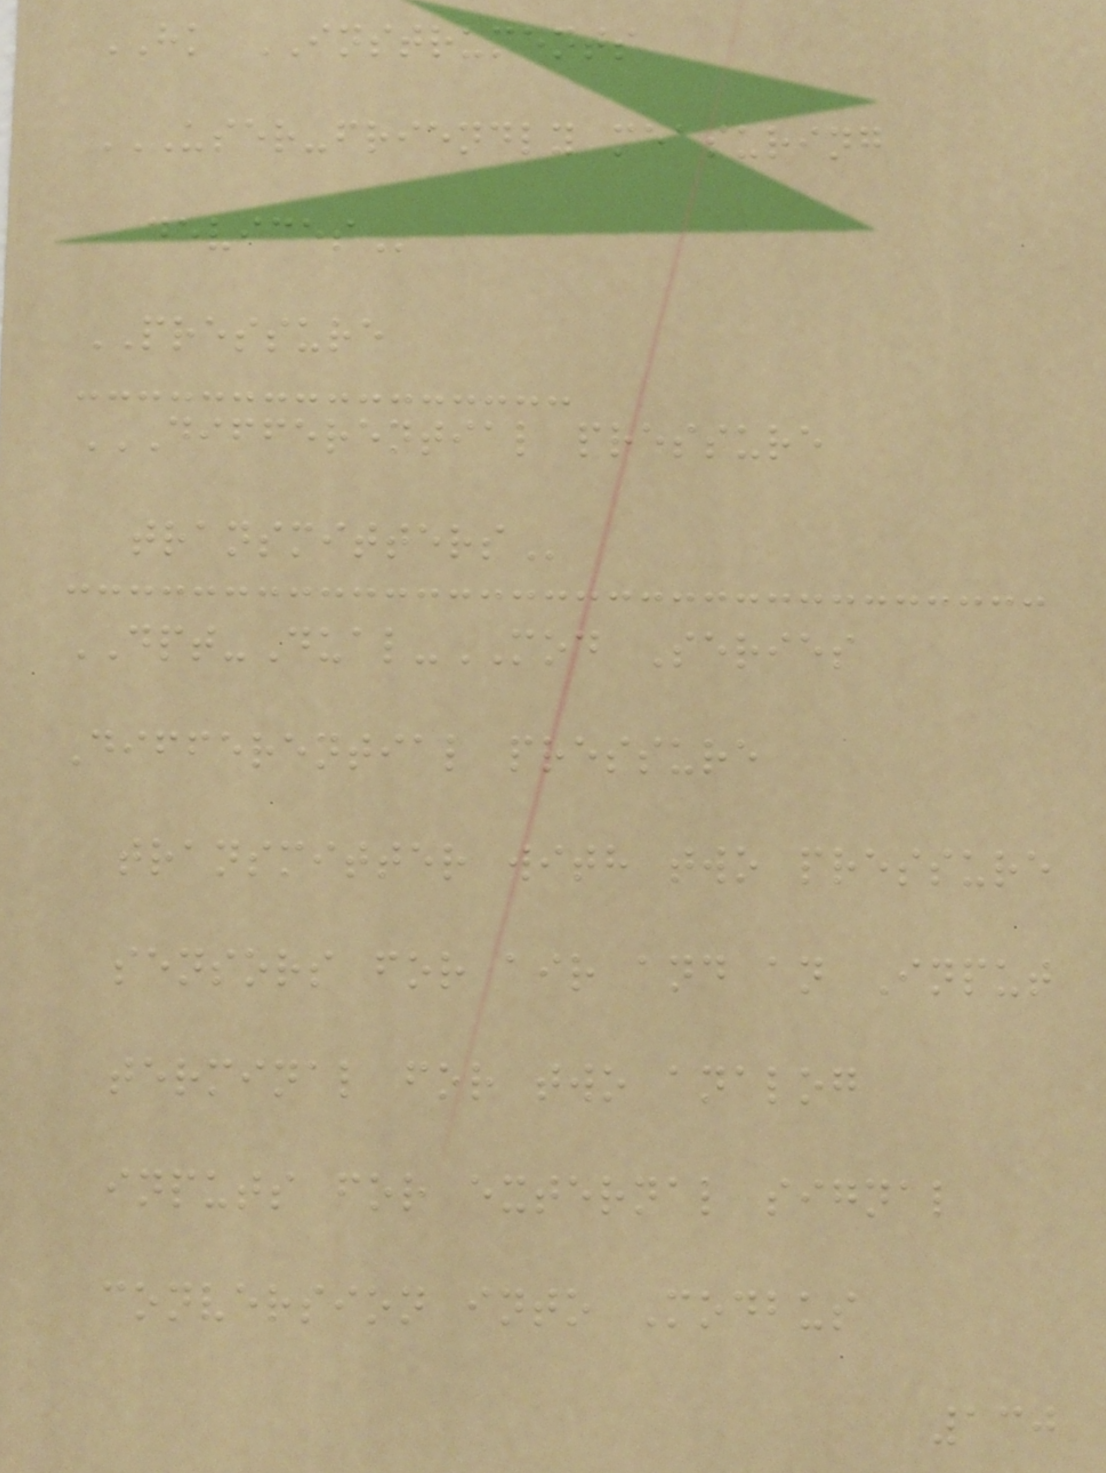HK INSTRUMENTS
USER-FRIENDLY MEASURING
DEVICES
PRESSURE
DIFFERENTIAL PRESSURE
TRANSMITTERS
DPT-Dual-MOD Series
Differential pressure
transmitter with two pressure
sensors for air and an Input
terminal for two analog
inputs for external signal
conversion into Modbus
130
